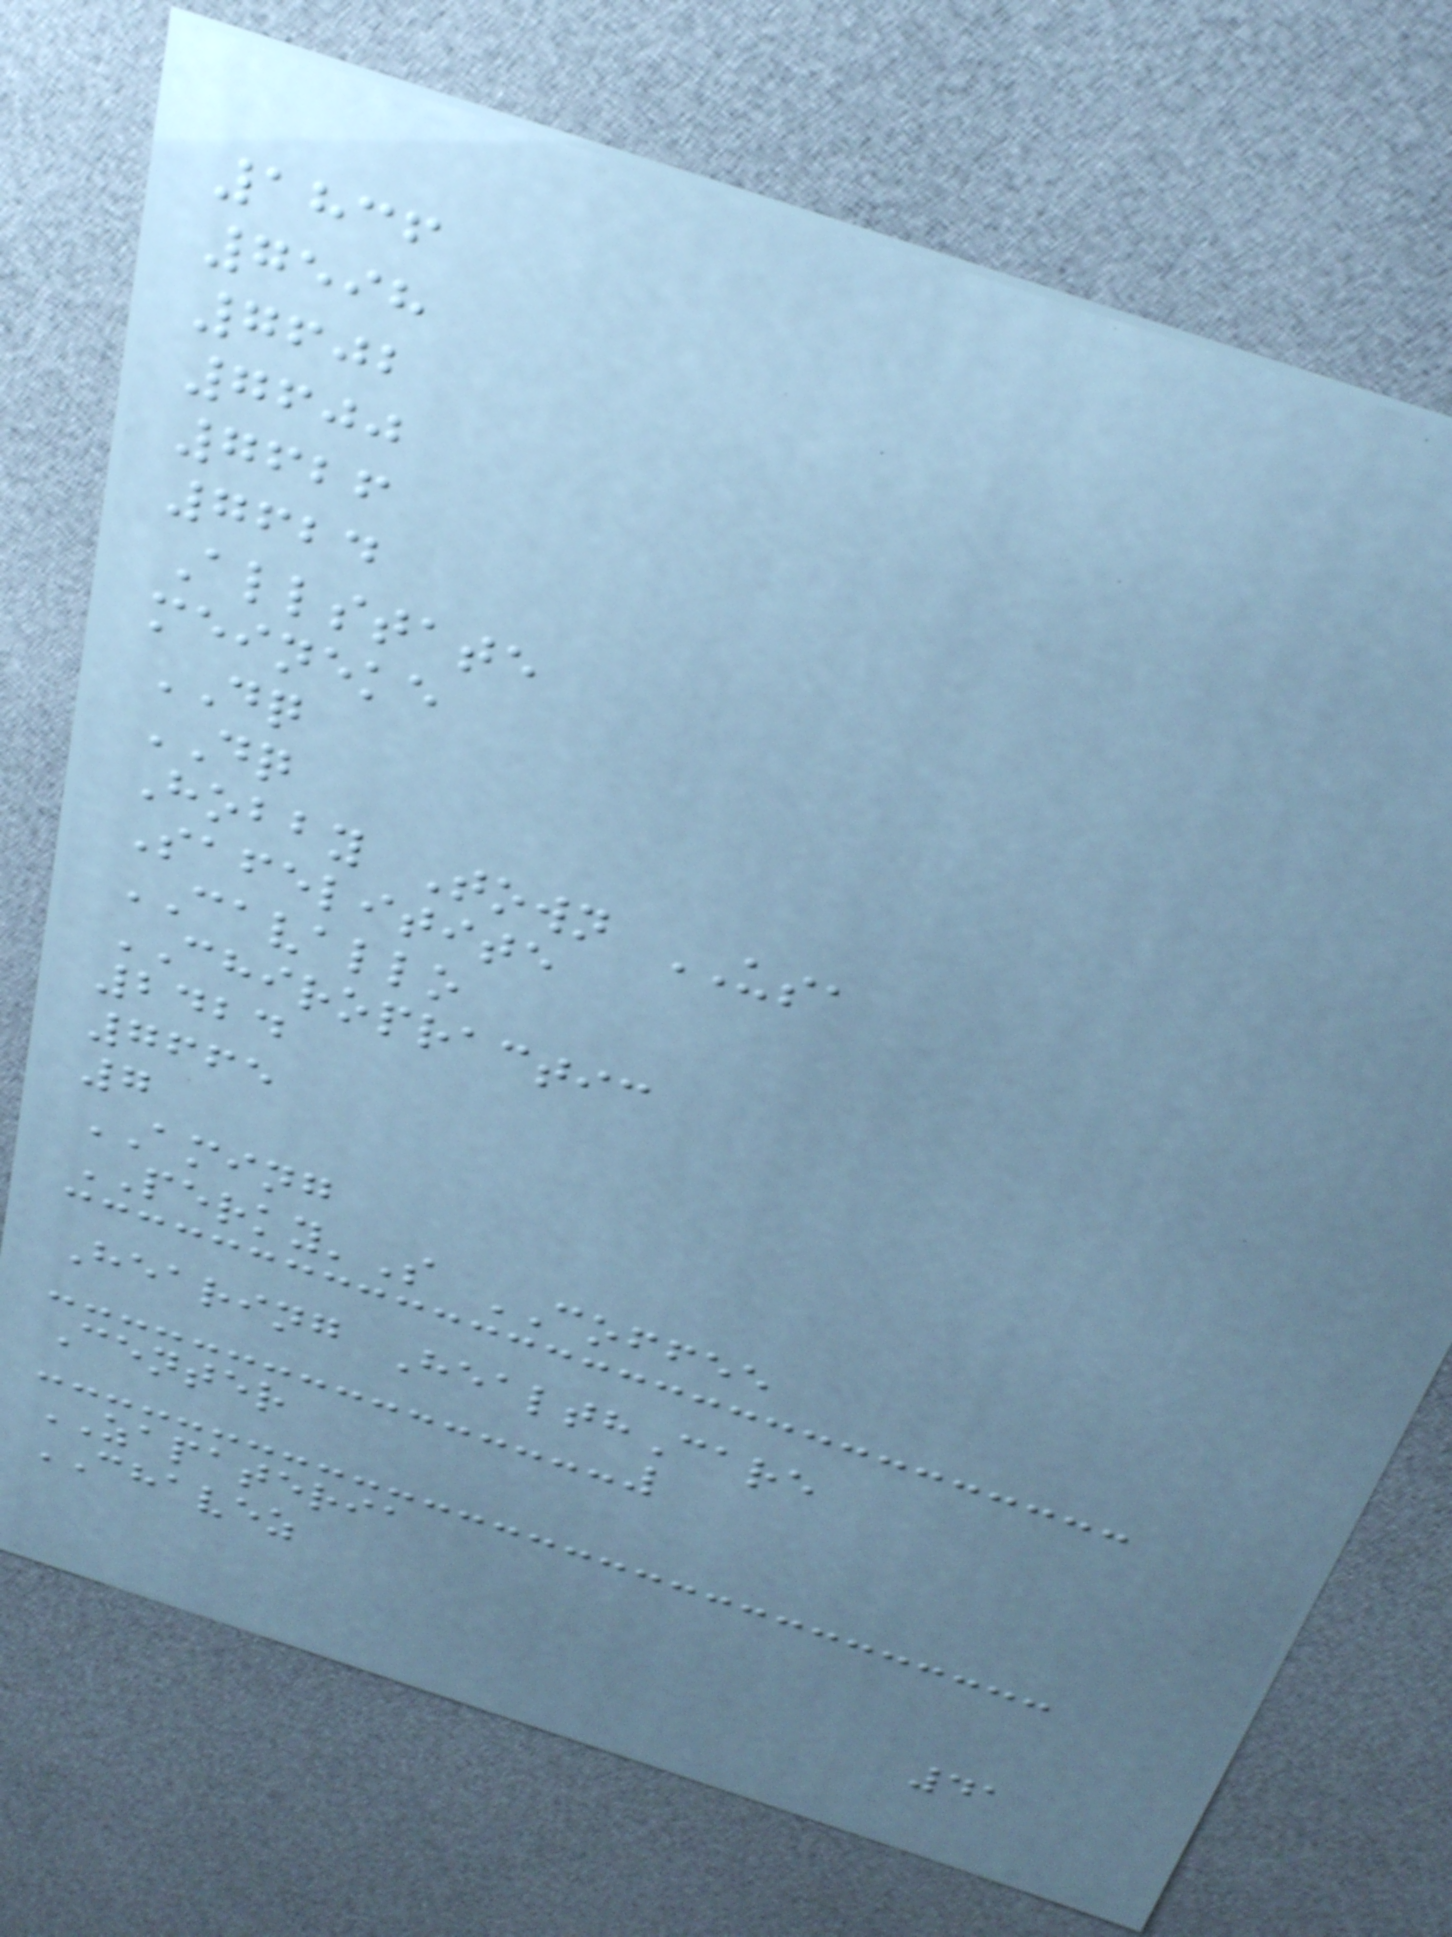1836
7598
7602
7600
7626
7624
Allstate
meineke
DQ
DQ
Hobby Town USA
Safelitite
CAVALLO
CHIROPRACTIC
2424
7665
7
AMING
PERKY'S COFFEE
Hearing HealthCare
Center
ZAPATERIA
CHAVEZ
41
